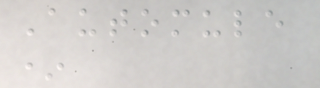Automule
*
